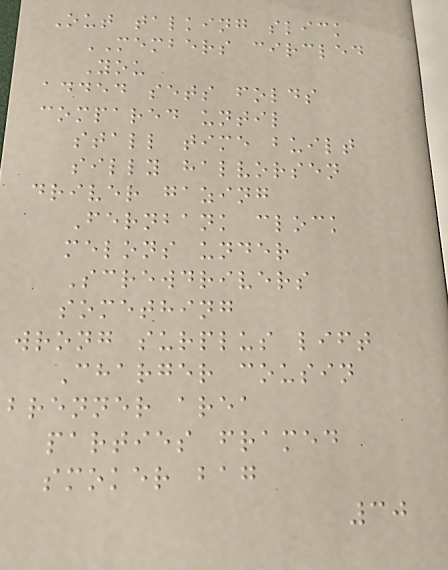Out talking slick
MEMBERS circled
You
added sets folds
compared until
stall time built
silly halvorsen
driver gazing
Fernbank clock
melons under
Screwdrivers
something
wrong surplus lift
Charger cousin
brenner area
parties framed
smoker bag
30
